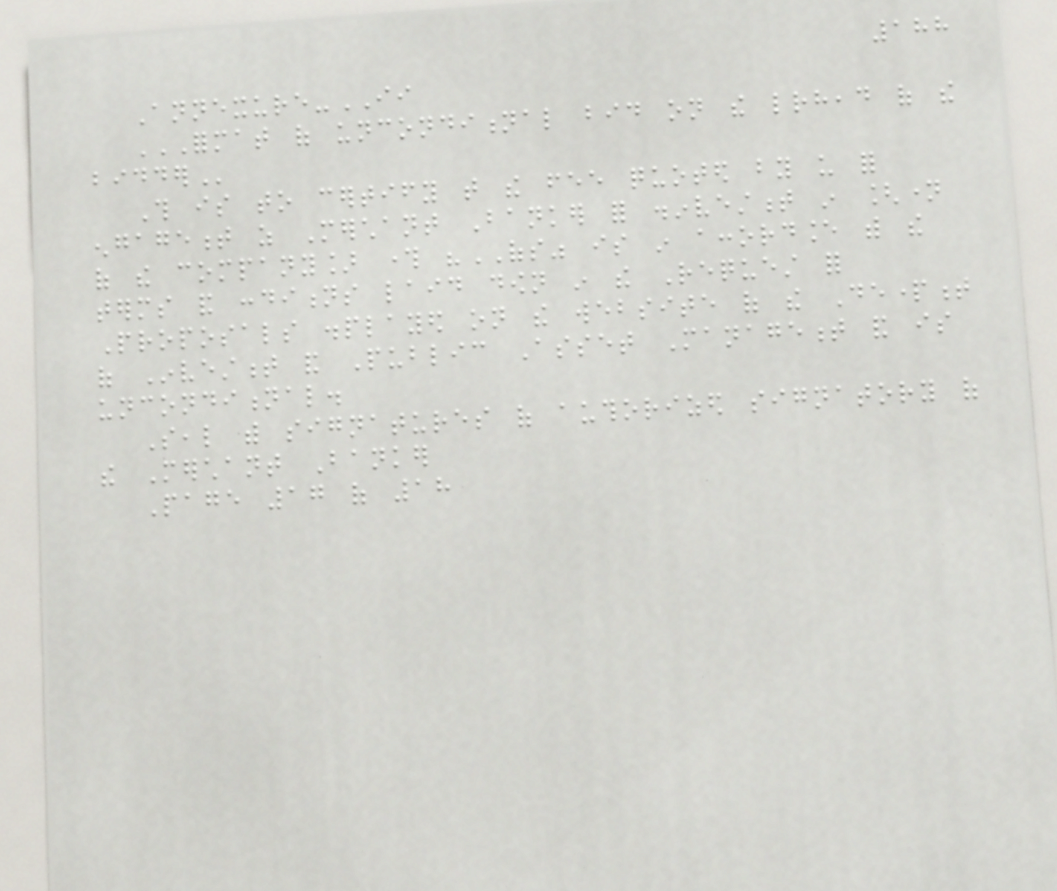188
Annexure-II
FORMAT OF UNCONDITIONAL BID ON THE LETTERHEAD OF THE
BIDDER
This is to certify that the fee quoted by us for
engagement as Merchant Banker for disinvestment in [name
of the company] through "OFS" is in accordance with the
terms and conditions laid down in the Request for
Proposals displayed on the website of the Department
of Investment and Public Asset Management and is
unconditional.
Seal with signatures of authorized signatory of
the Merchant Banker
Page 17 of 18
